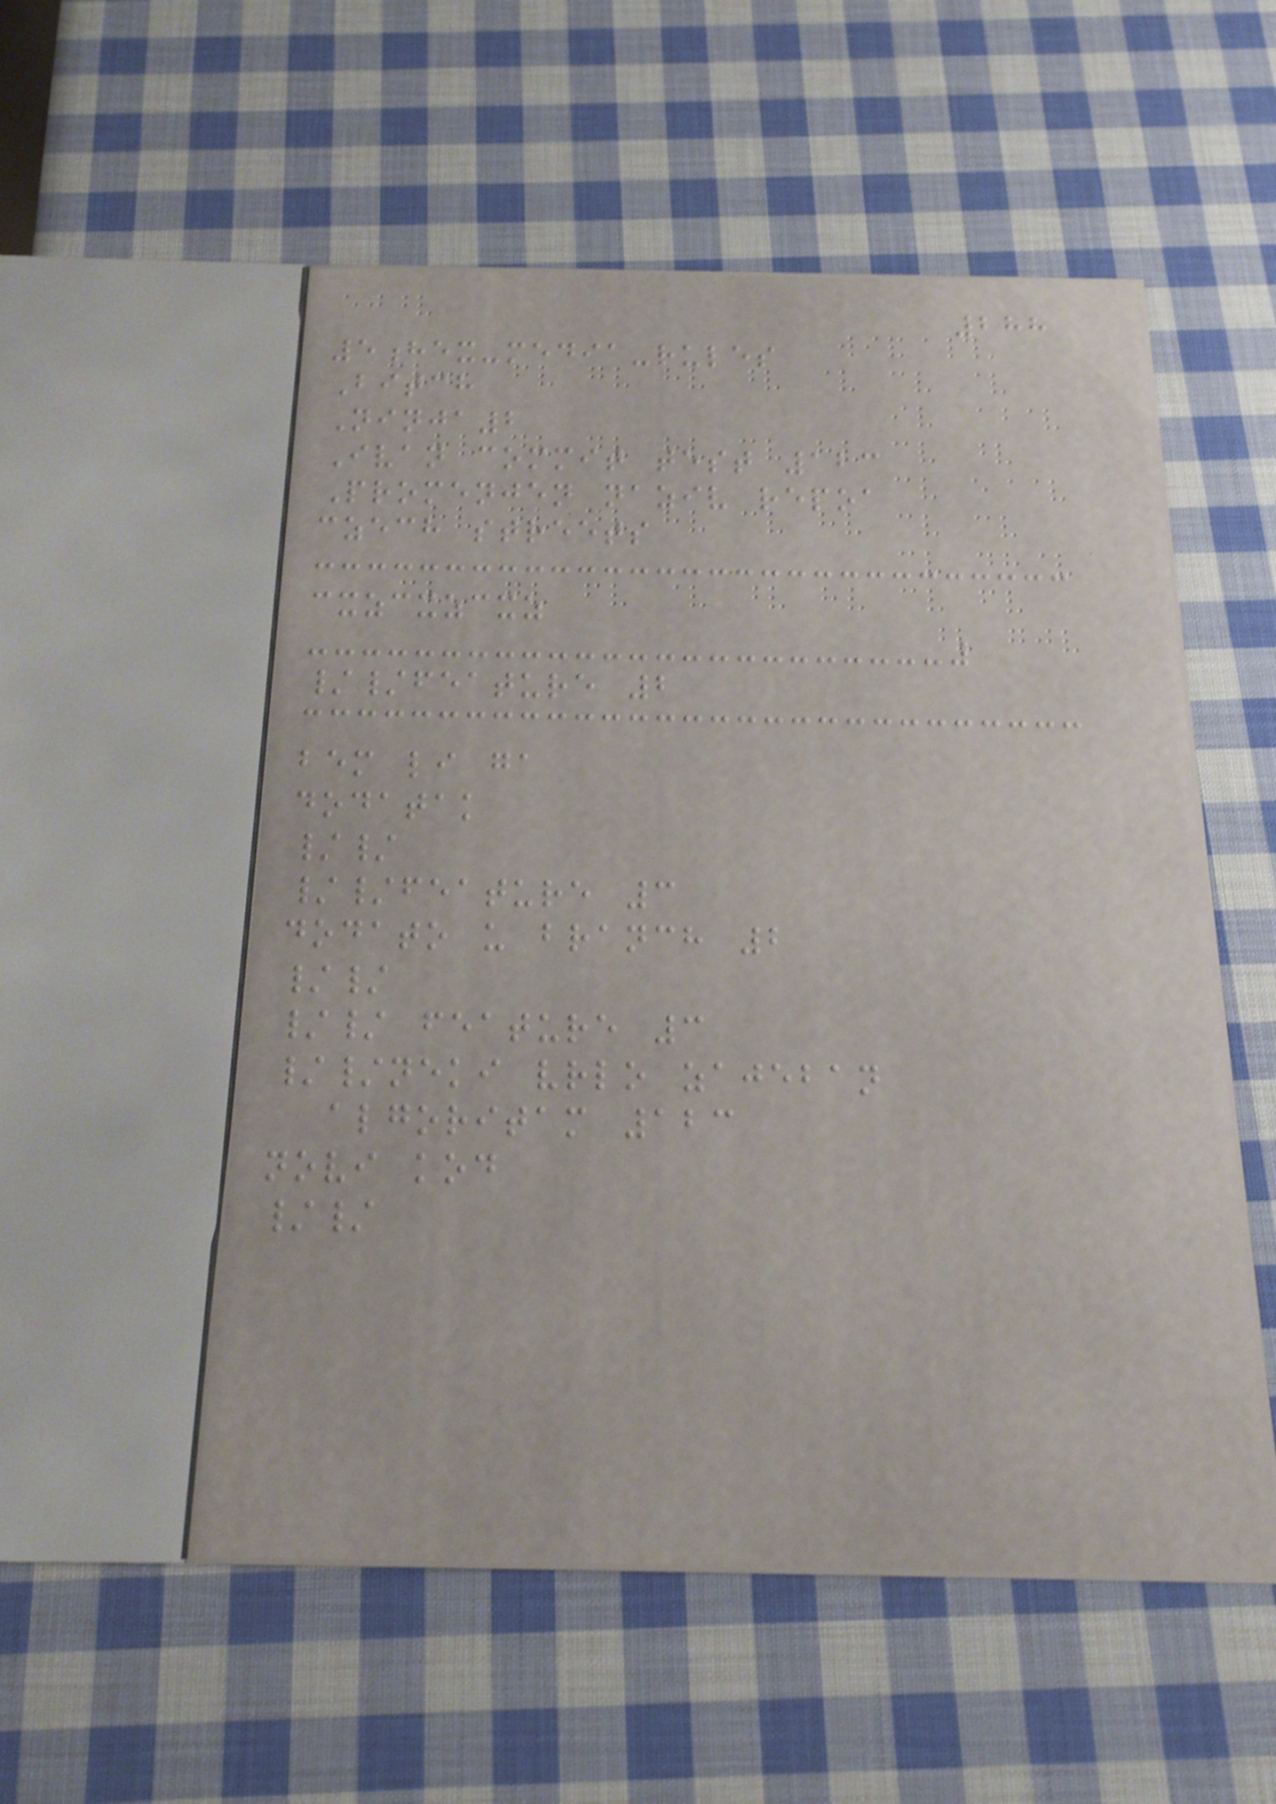288
5hex-media-rules
Bitch
Ninja2
Ivan commit test 123
Promenjen naziv repoa
czech streets
cxzcxzcxz
//feature 2
bem li ga
dodatak
//
//feature 3
dodato u branch 2
//
// feature 3
//neki vrlo zajeban
algoritam 123
novi kod
//
